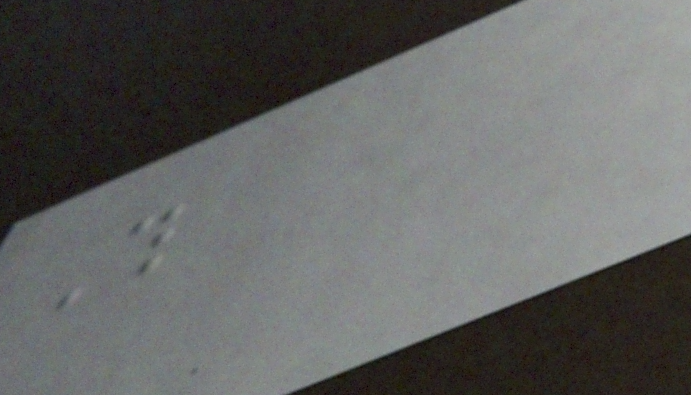This
